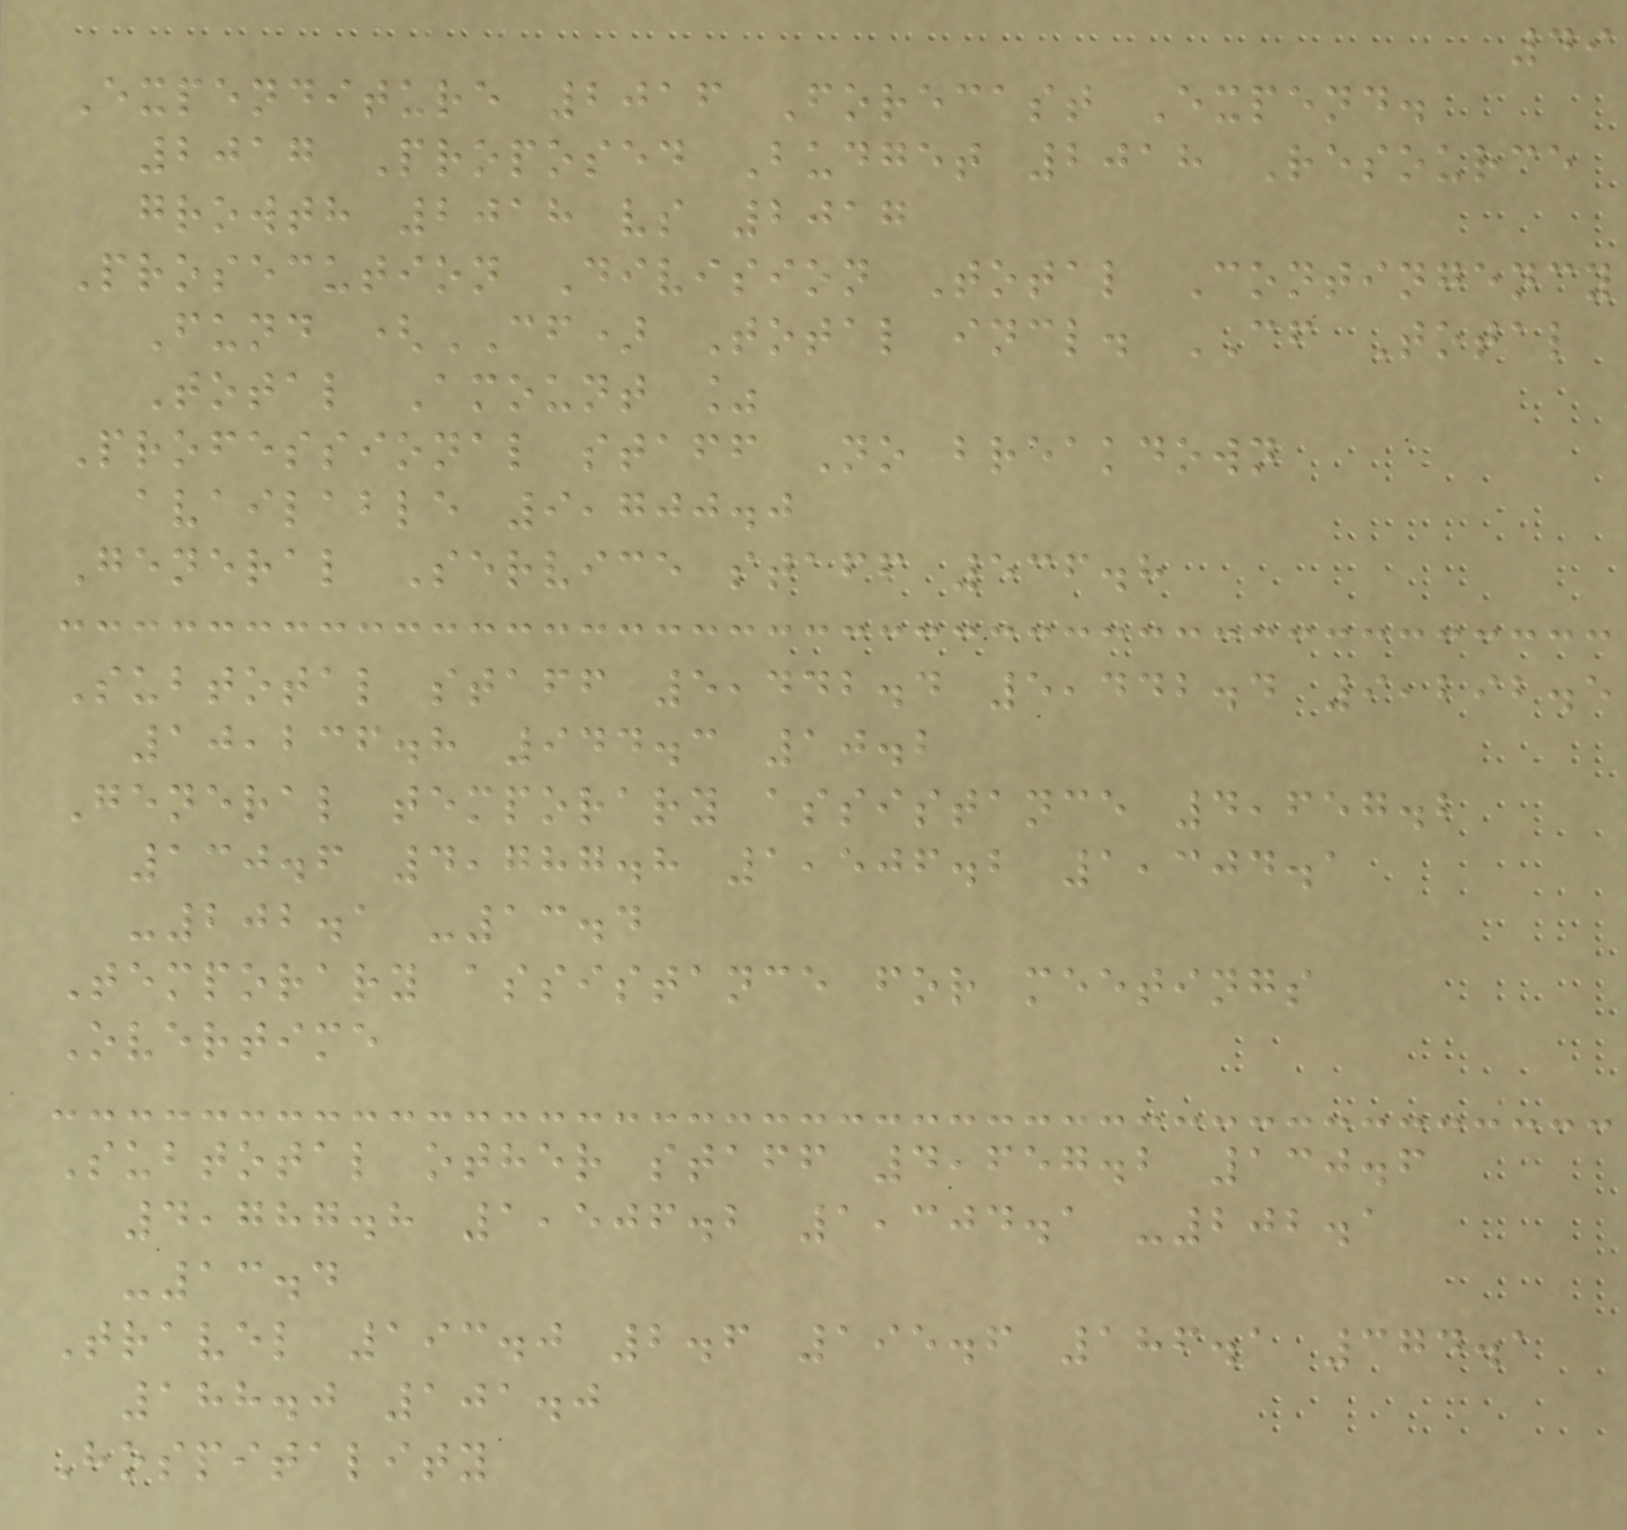49
Expenditure 2016 Forecast Expend.
2017 Proposed Budget 2018 Resource
growth 2018 vs 2017
Prosecution Division Total Contingency
Fund (CF) Total incl. CF Total
Total Amount %
Professional staff No breakdown
available 9,700.0
General Service staff 536.8
Subtotal staff 5,442.4 5,442.4 9,292.5
10,236.8 944.3 10.2
General temporary assistance 4,657.2
130.6 4,787.8 1,506.2 1,304.1
-202.1 -13.4
Temporary assistance for meetings
Overtime
Subtotal other staff 4,657.2 130.6
4,787.8 1,506.2 1,304.1 -202.1
-13.4
Travel 193.0 2.6 195.6 186.1 374.1
188.0 101.0
Hospitality
